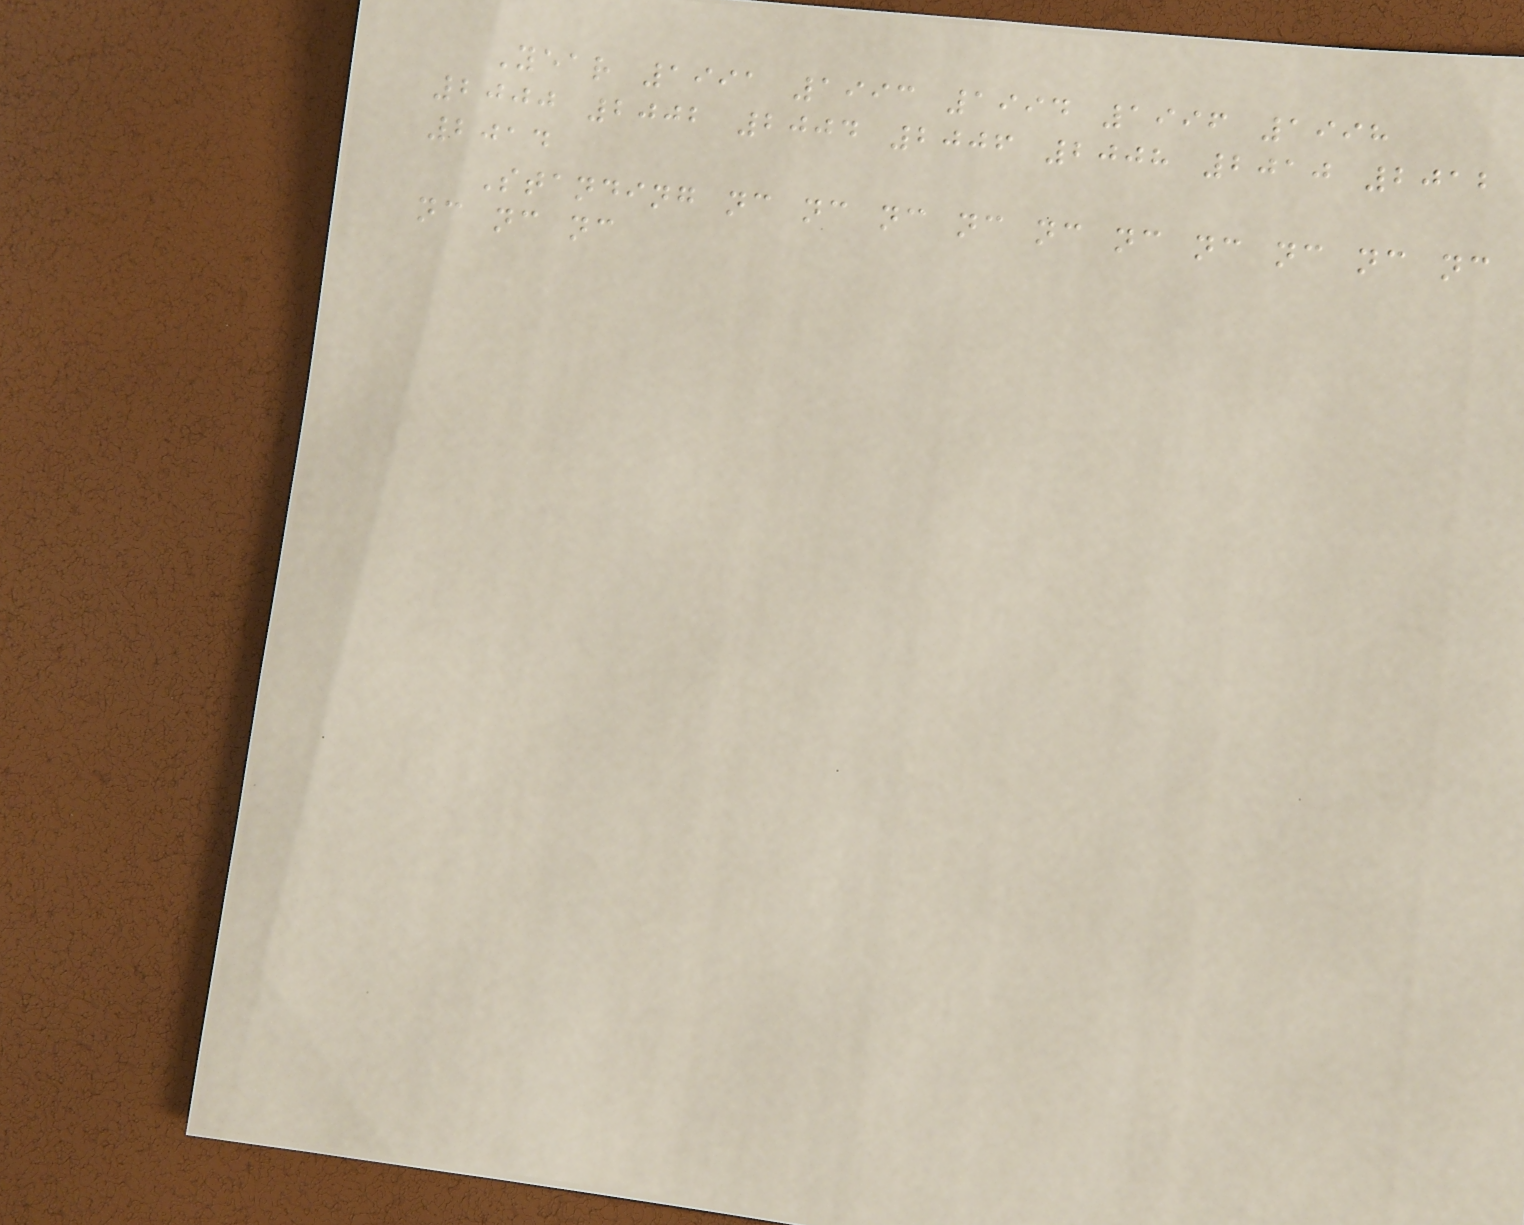Year 1991 1993 1994 1996 1998
2000 2002 2004 2006 2008 2010 2012
2014
Standing nc nc nc nc nc nc nc nc nc nc
nc nc nc
